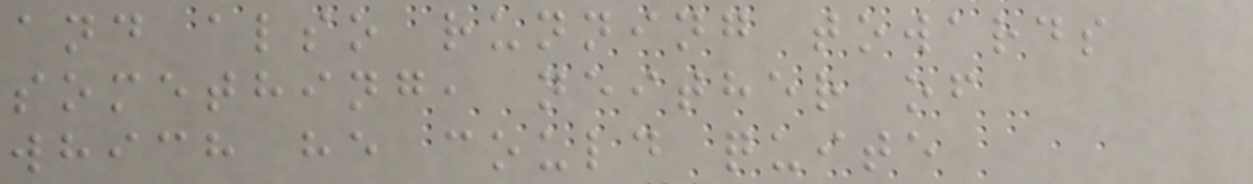and also running towards
something, neither of
which he could quite
